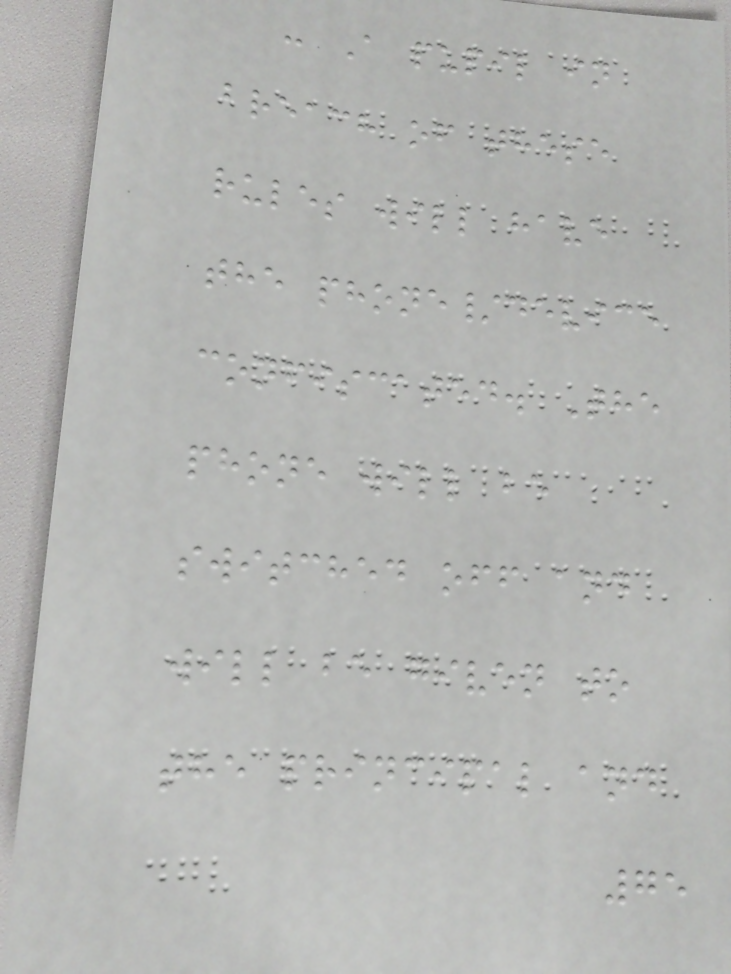- A pupil in
breach of these
rules will have
the phone/device
confiscated. The
phone will be
switched off and
will be given to
the principal and
75
